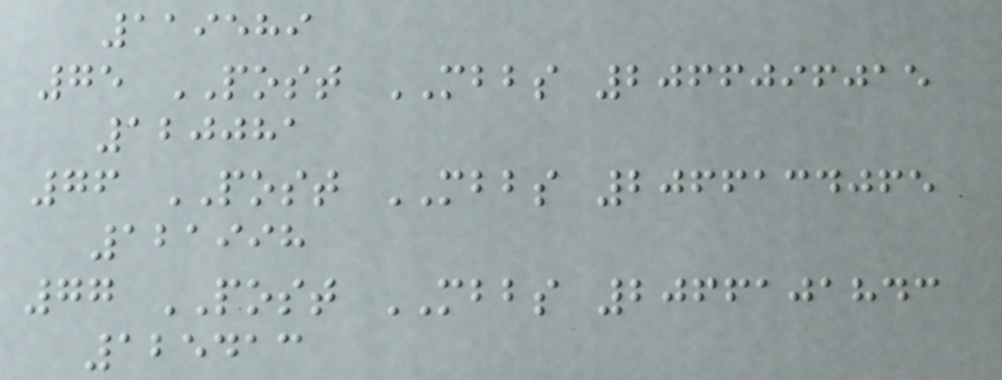119589
75 POST MBBS 2066096015
120081
76 POST MBBS 2066134065
121998
77 POST MBBS 2066101843
125413
